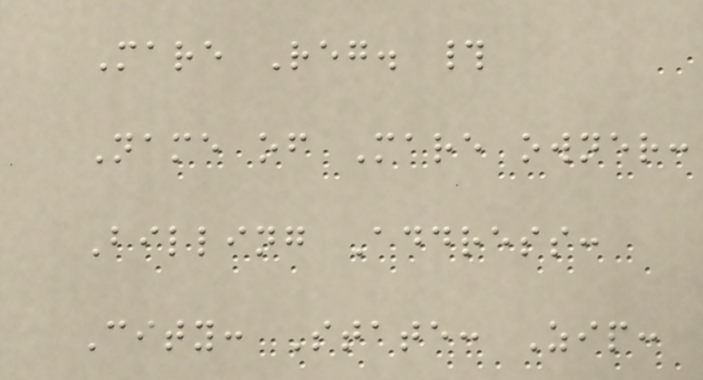Mare Reg. #
Name of Mare owner:
Billing Address:
City: State: Zip:
